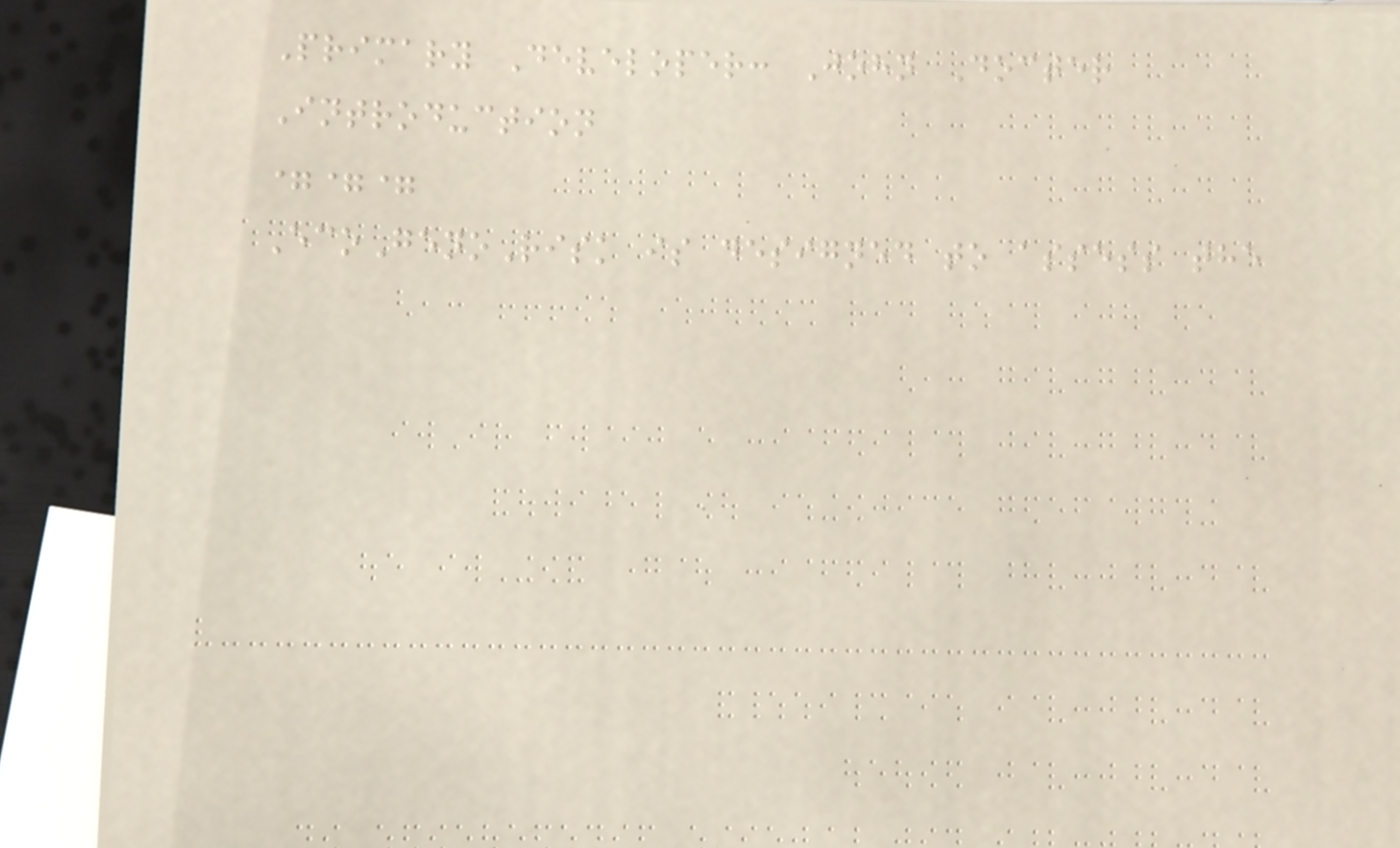Primary Developer: John Docter
Introduction
===
EcoGenoRisk is designed to assess the
